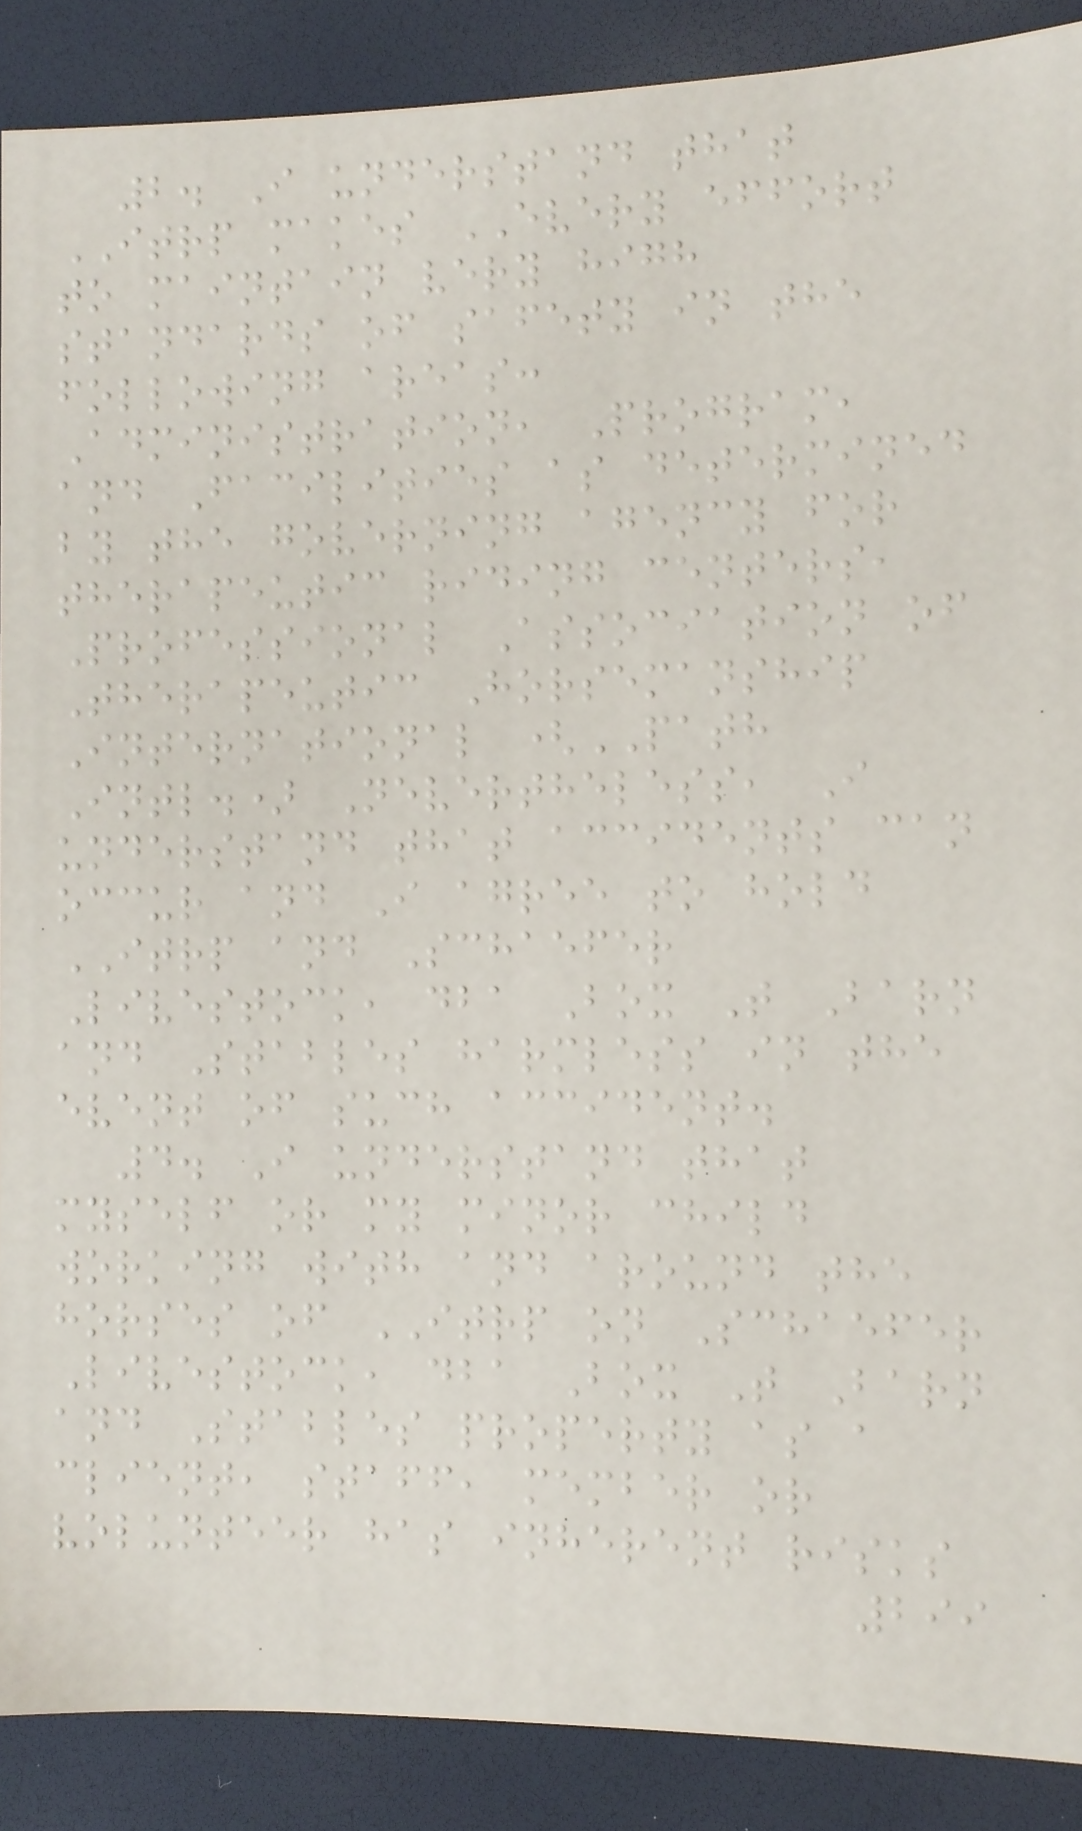2. I understand that
ITRP makes EVERY effort
to maintain very high
standards of safety in the
following areas:
Administration, Program,
and Facilities as determined
by the governing agency for
therapeutic riding centers,
Professional Association of
Therapeutic Horsemanship
International (PATH
Intl.) Nevertheless, I
understand that accidents can
occur and I agree to hold
ITRP and Schaefer
Livestock, dba Box T Barn
and Stables harmless in the
event of such accident.
4. I understand that
myself or my minor child
working with and around the
horses of ITRP on Schaefer
Livestock, dba Box T Barn
and Stables property as a
client, staff, member or
volunteer has inherent risks
299
